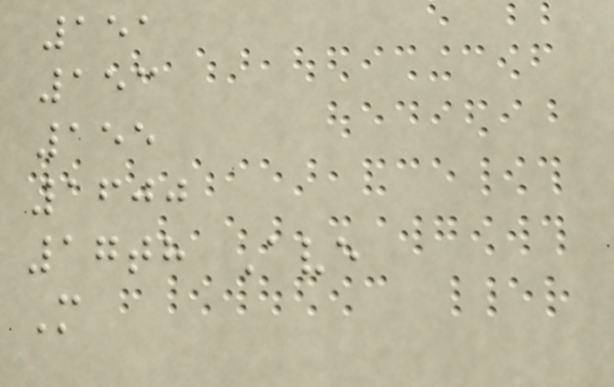151
153
155
1600
17th Ave
M
